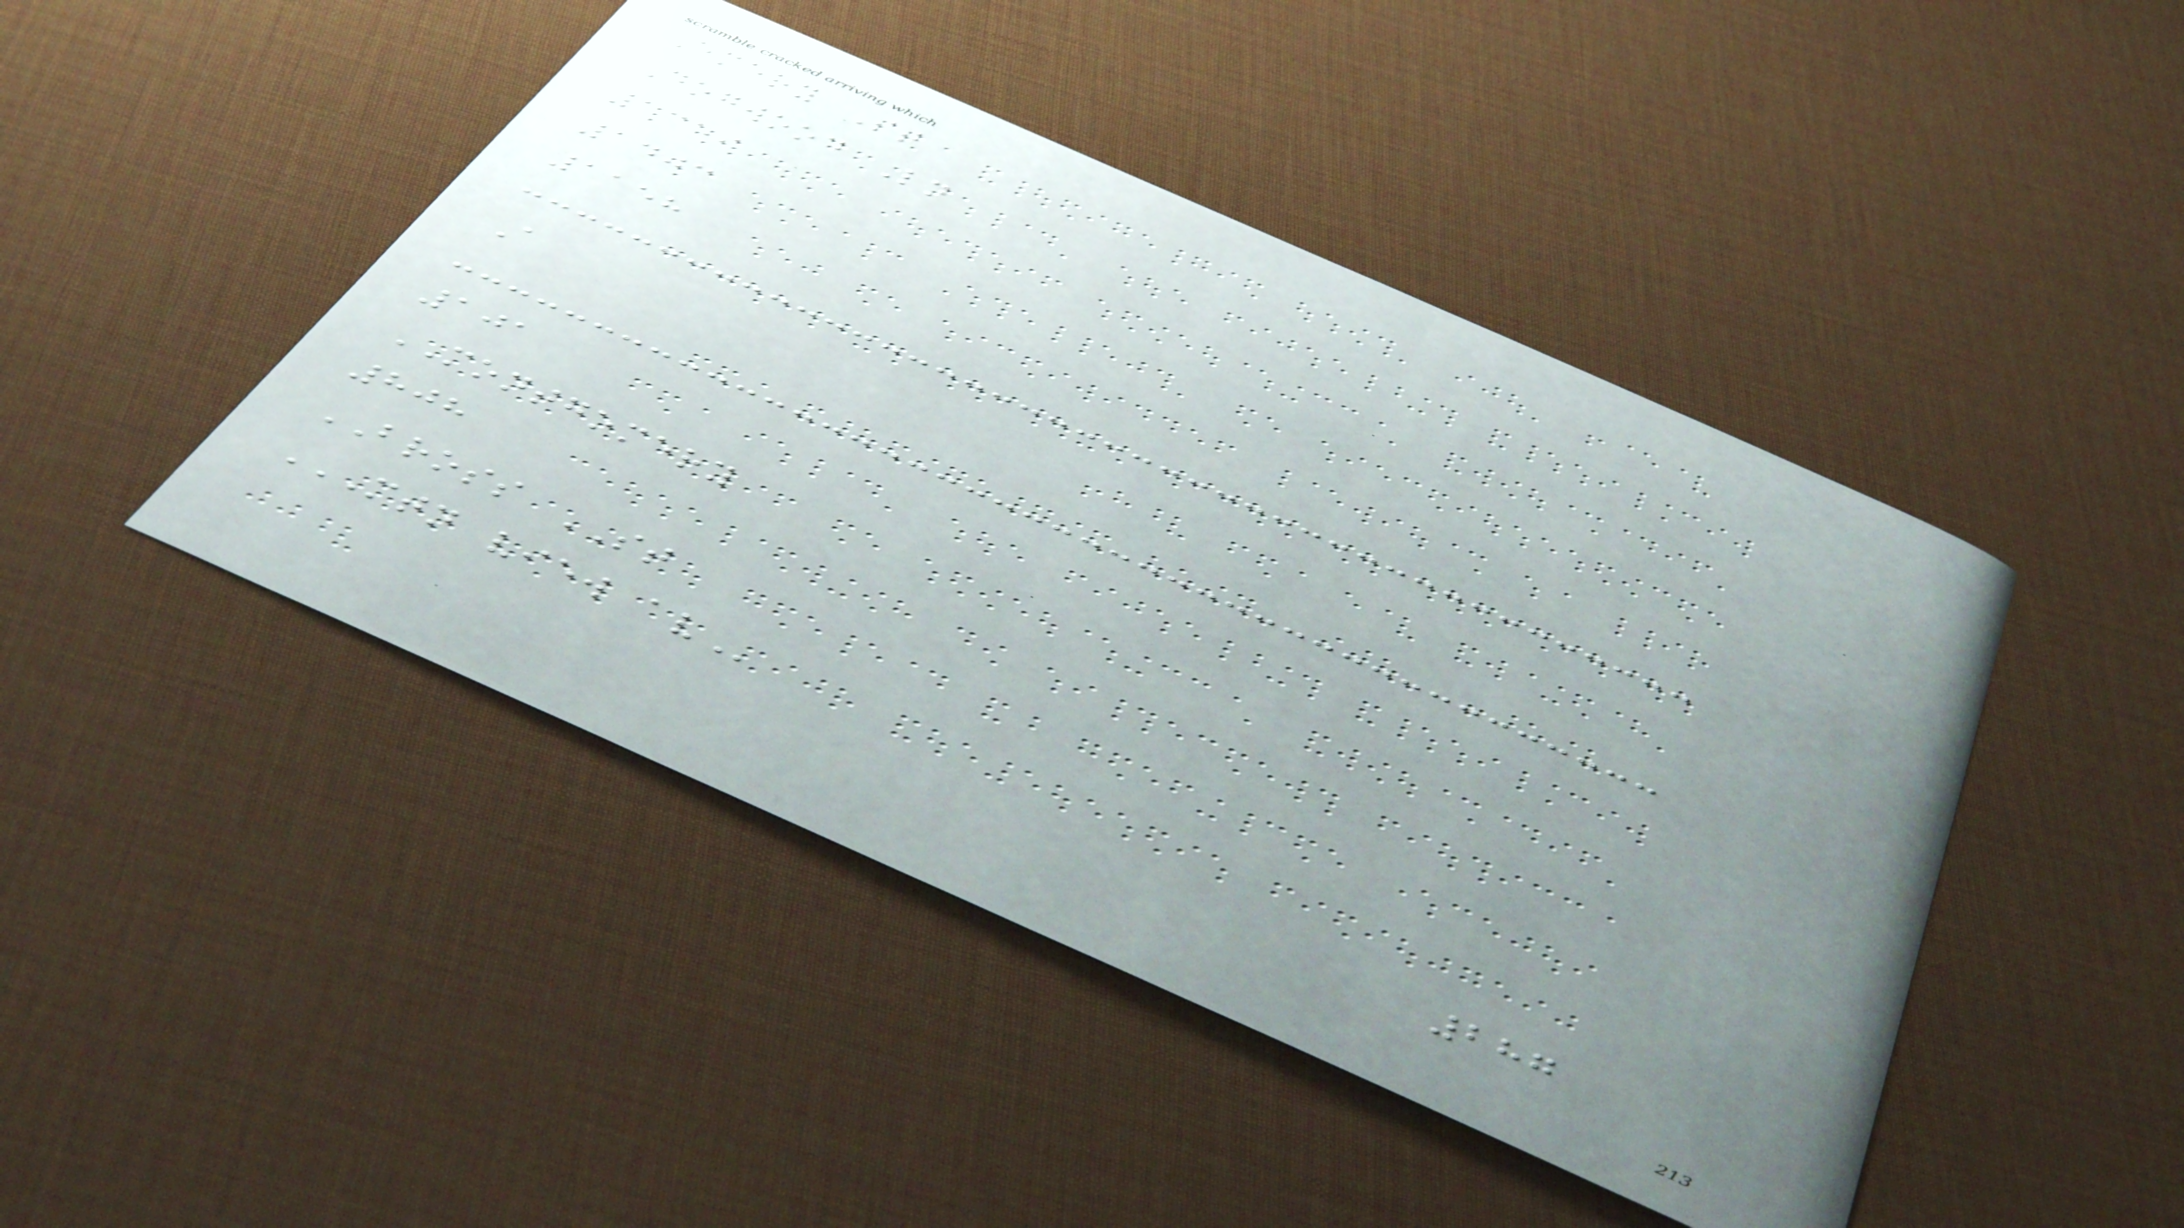Emery St
Dogwood Ln
1359
1403
1158
A
101
MONTGOMERY
808
BROSS ST
MTN VIEW AV
287
